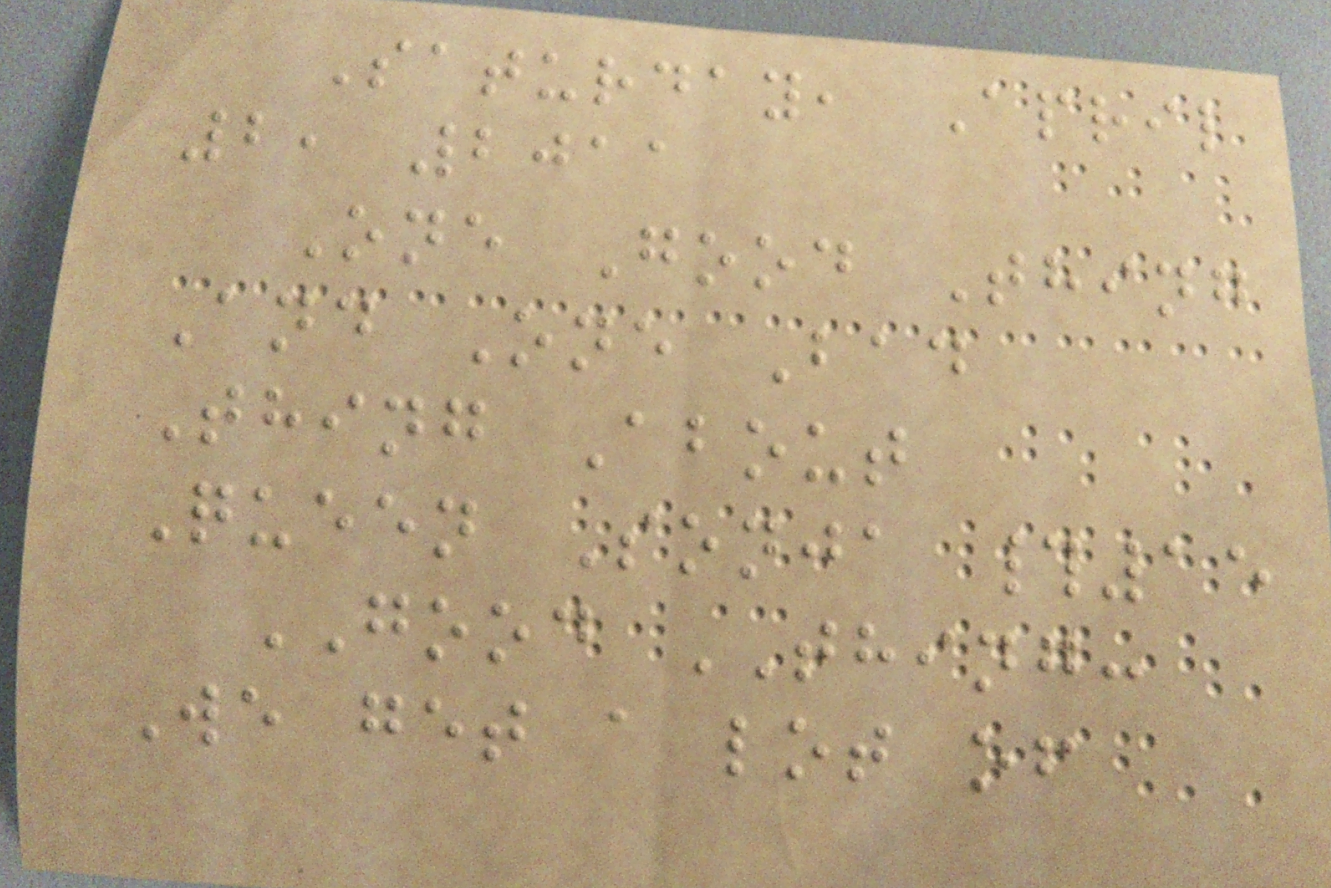Saturday, April
2, 2011
One Good Thing
And One Bad
Thing About
Queen Sonja #15
GOOD THING:
We get a lot of
